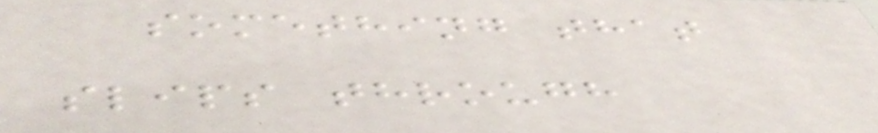something that
slips through
